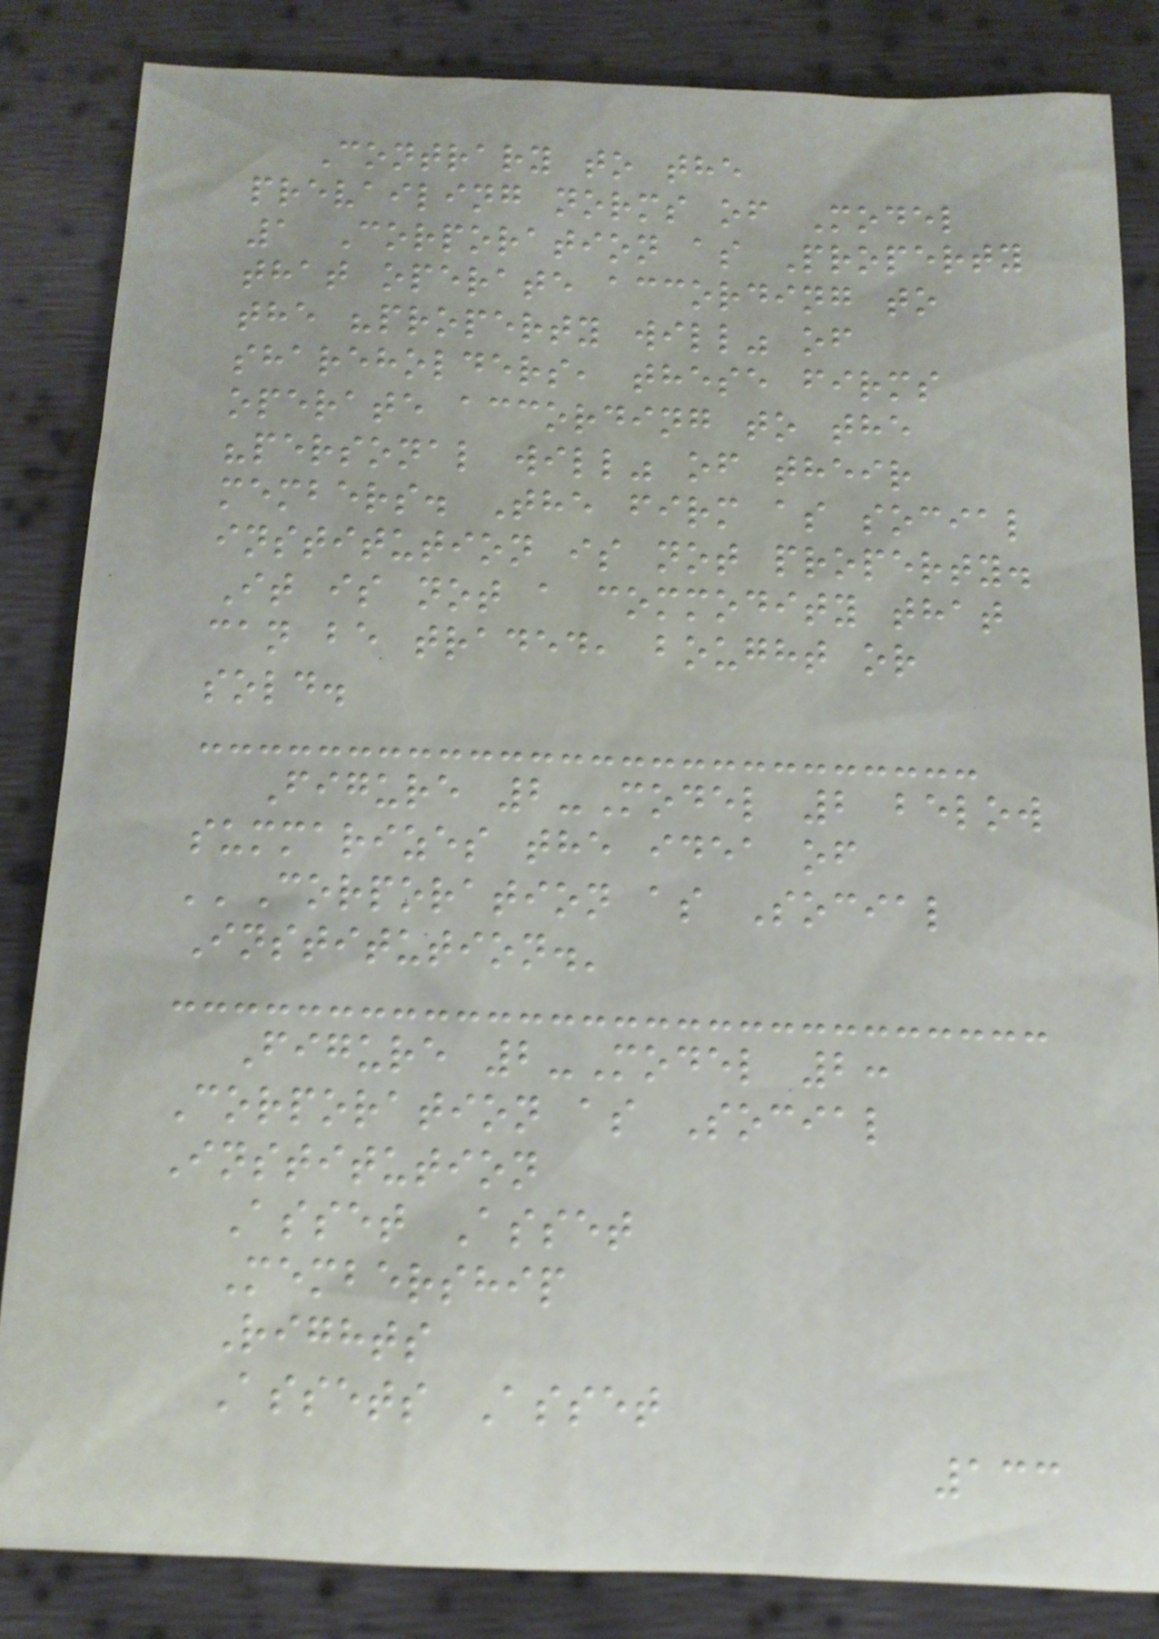Contrary to the
prevailing norms of Model
1 Corporation as Property
that operate according to
the "property will" of
shareholders, these firms
operate according to the
"personal will" of their
members. The firm as social
institution is not property.
It is not a commodity that
can be traded, bought or
sold.
Figure 2-Model 2 below
summarizes the idea of
''Corporation as Social
Institution.'
Figure 2-Model 2:
Corporation as Social
Institution
Asset Asset
Membership
Rights
Assets Asset
133
